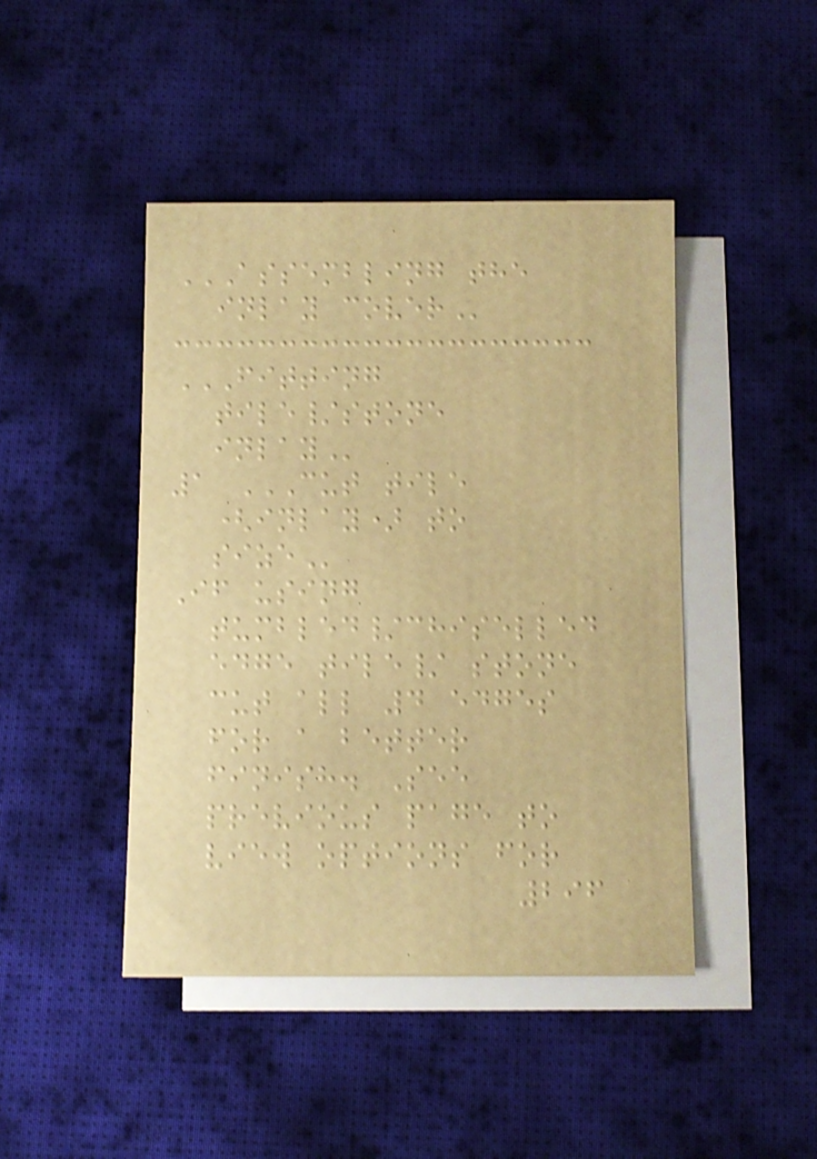ASSEMBLING THE
INLAY COVER
FITTING
TILE/STONE
INLAY
1 CUT TILE
(INLAY) TO
SIZE
If using
tumbled/chiselled
edge tile/ stone
cut all 4 edges
for a better
finish. See
previous page to
view options for
296
